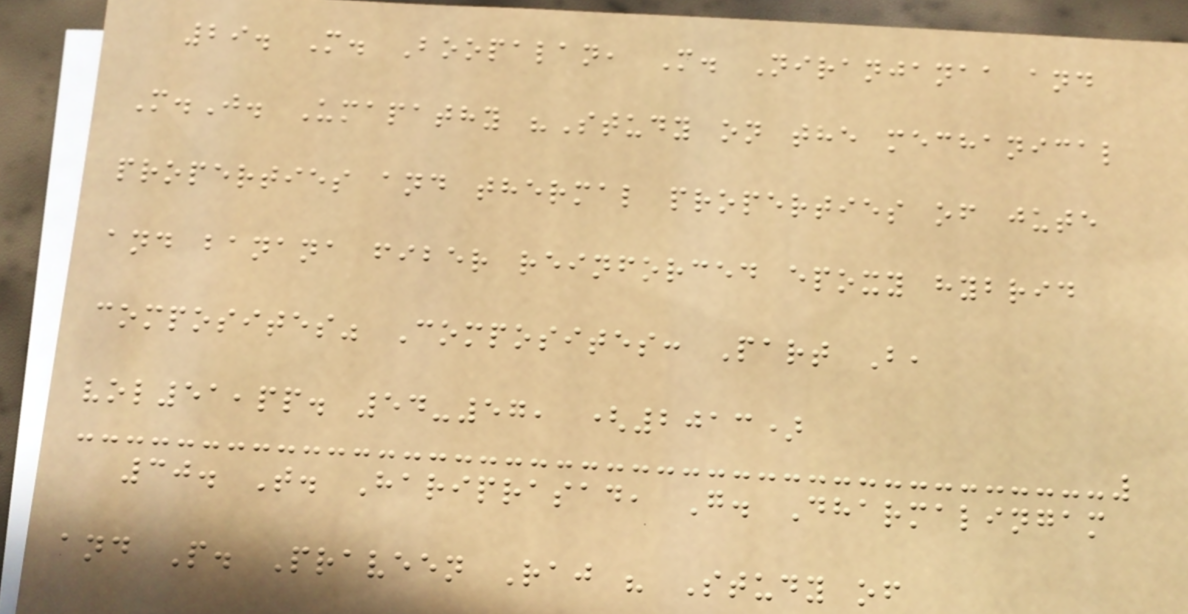29. M. Boopalan, M. Niranjanaa and
M.J. Umapathy "Study on the mechanical
properties and thermal properties of jute
and banana fiber reinforced epoxy hybrid
composites" Composites: Part B,
vol51,pp. 54-57, (2013)
30. T. Hariprasad, G. Dharmalingam
and P. Praveen Raj " Study of
